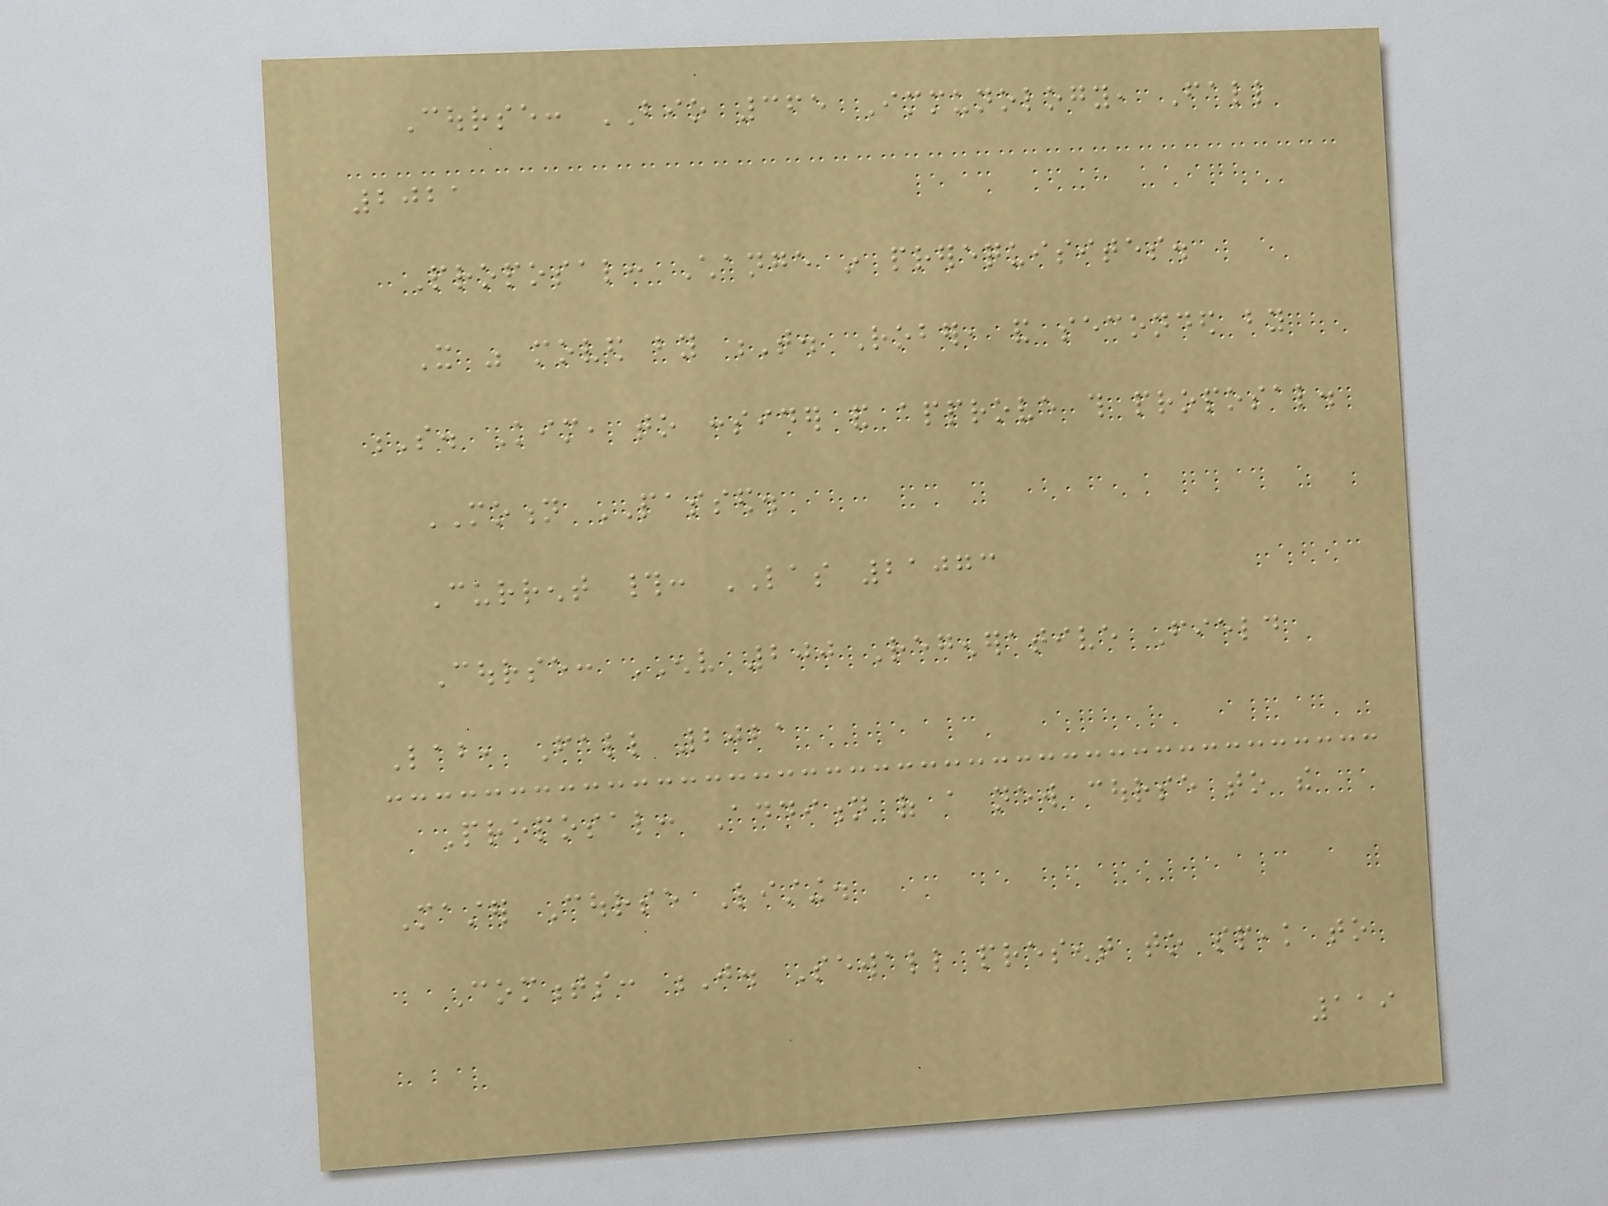Course: BIO 365 Immunology, Fall
2021
Proposal: Change in prerequisites.
It was moved by T. Rober, and seconded by
S. Kim, to consider and approve this proposal.
MOTION PASSED.
Current #: LAS 21073
Course: ENV 200 Regenerative Field
Lab, Fall 2021
Proposal: Addition of a new course to the
Master Course Listing.
Comments: J. Sewall present to speak to
119
